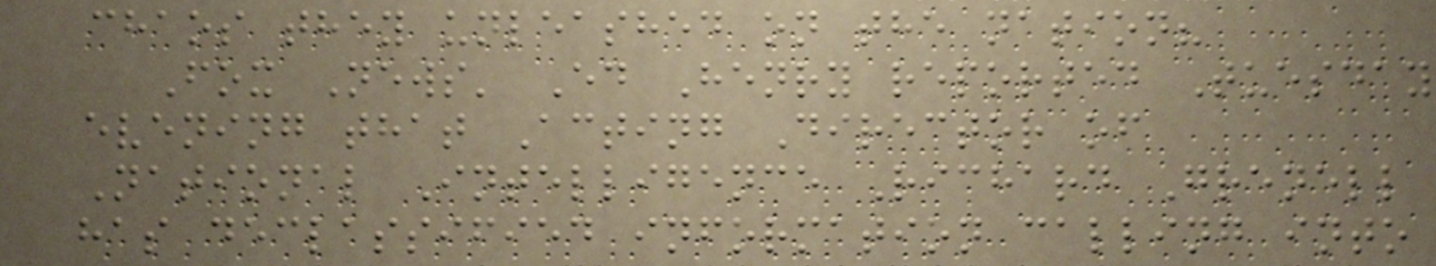chaos they unleashed on the nation?
Fox News' Ed Henry reported Tuesday
evening that Acting Director of
National Intelligence Richard Grenell
has declassified information calling into
